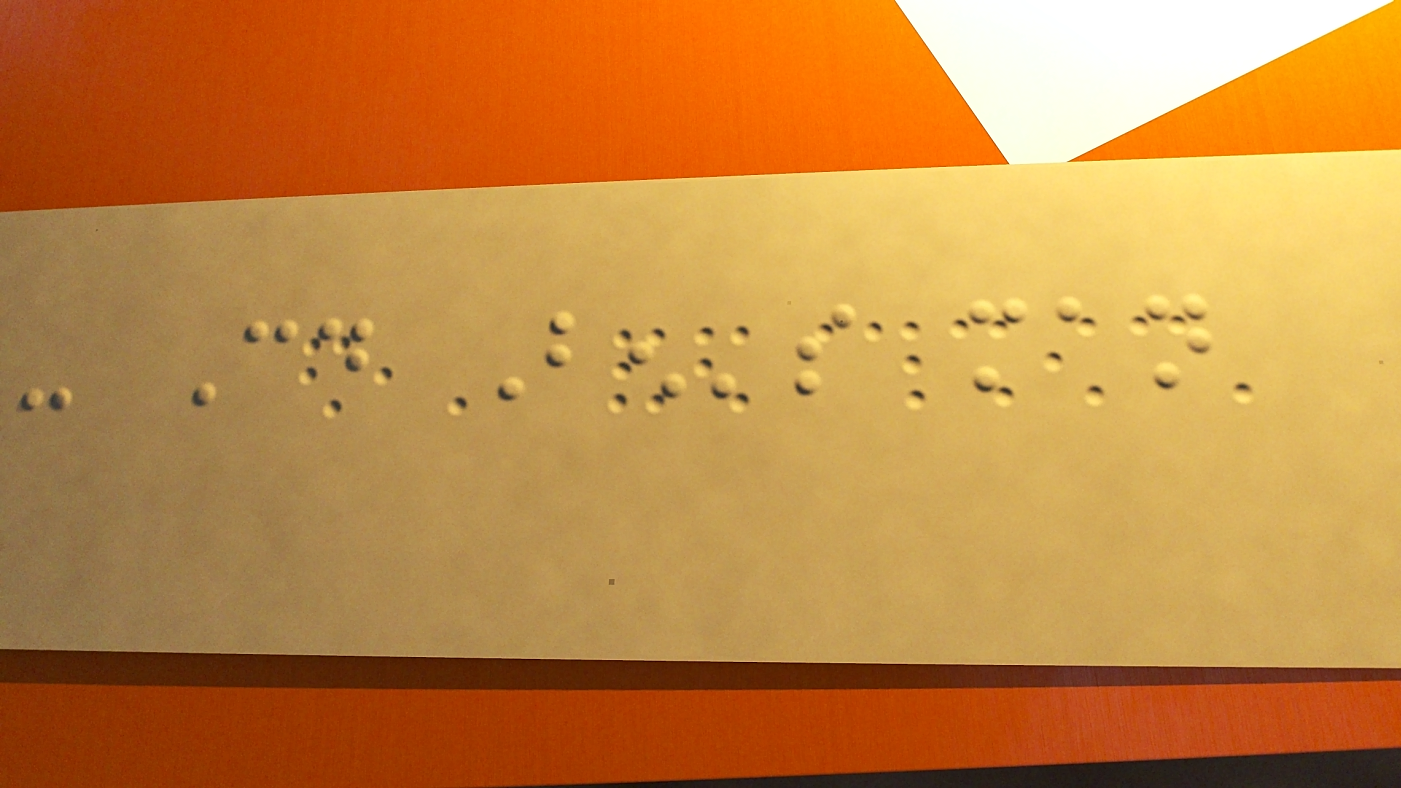- Could Ben's man
